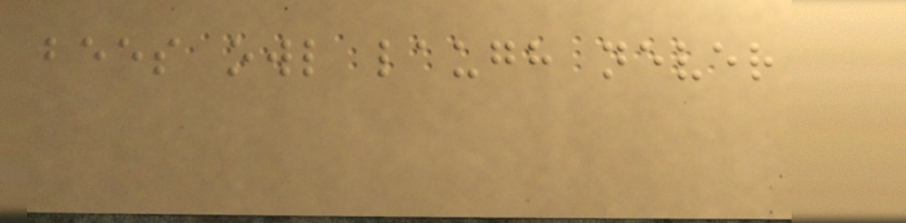bees owl laugh never
